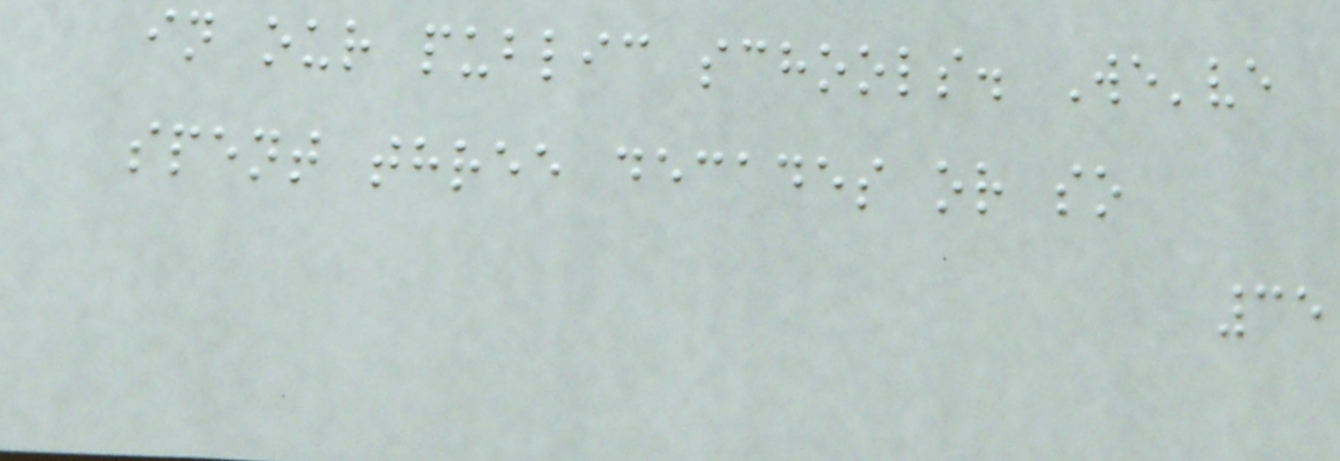in our public schools. We've
spent three decades or so
35
